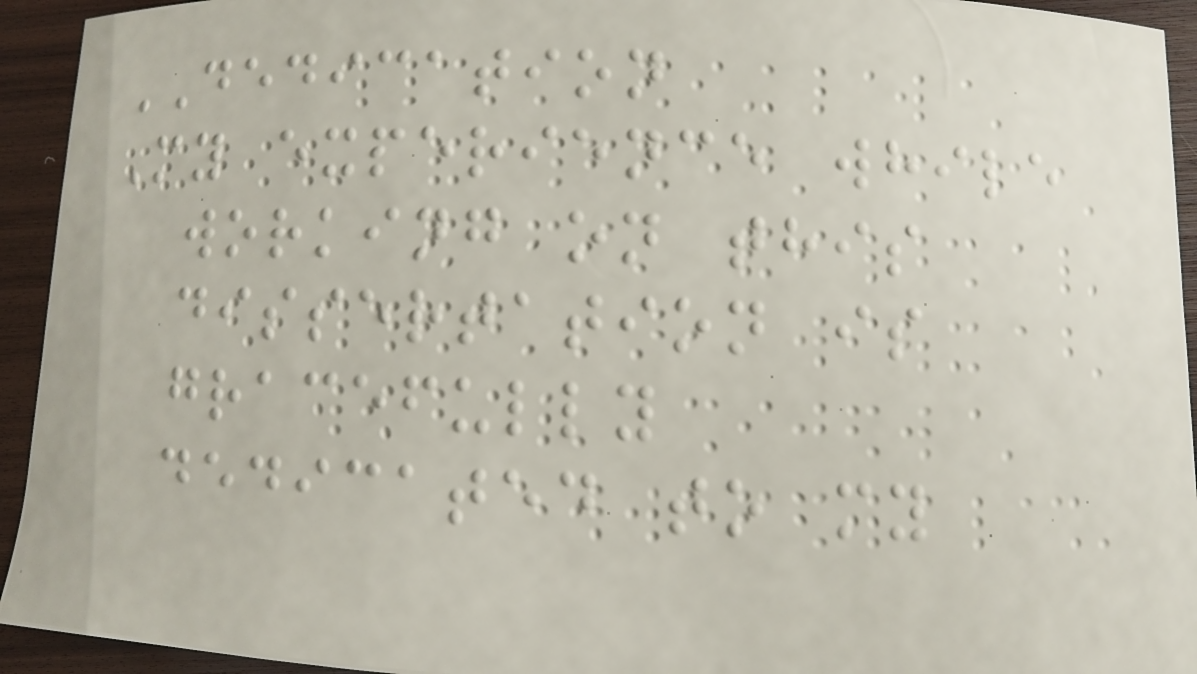DEDICATION
My experience while
working on this
dissertation is
gracefully
dedicated to my
